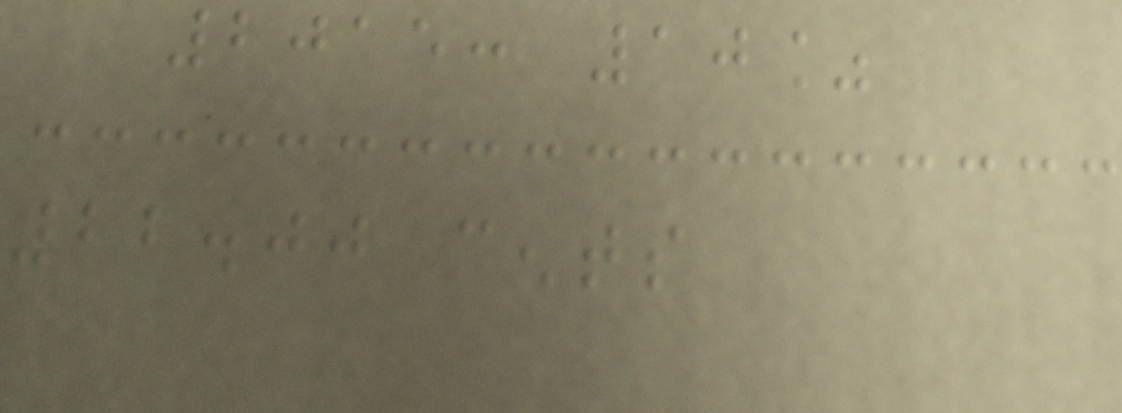2015: 10%
22.00 cents
